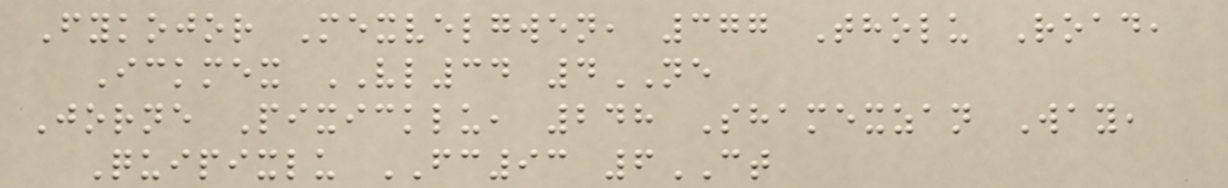Fykojor Mexvelgwen, 377 Tholu Road,
Ickmex VL34 4NE
Jorne Pixicklu, 248 Shamexzan Way,
Quipixlu FC93 6CT
